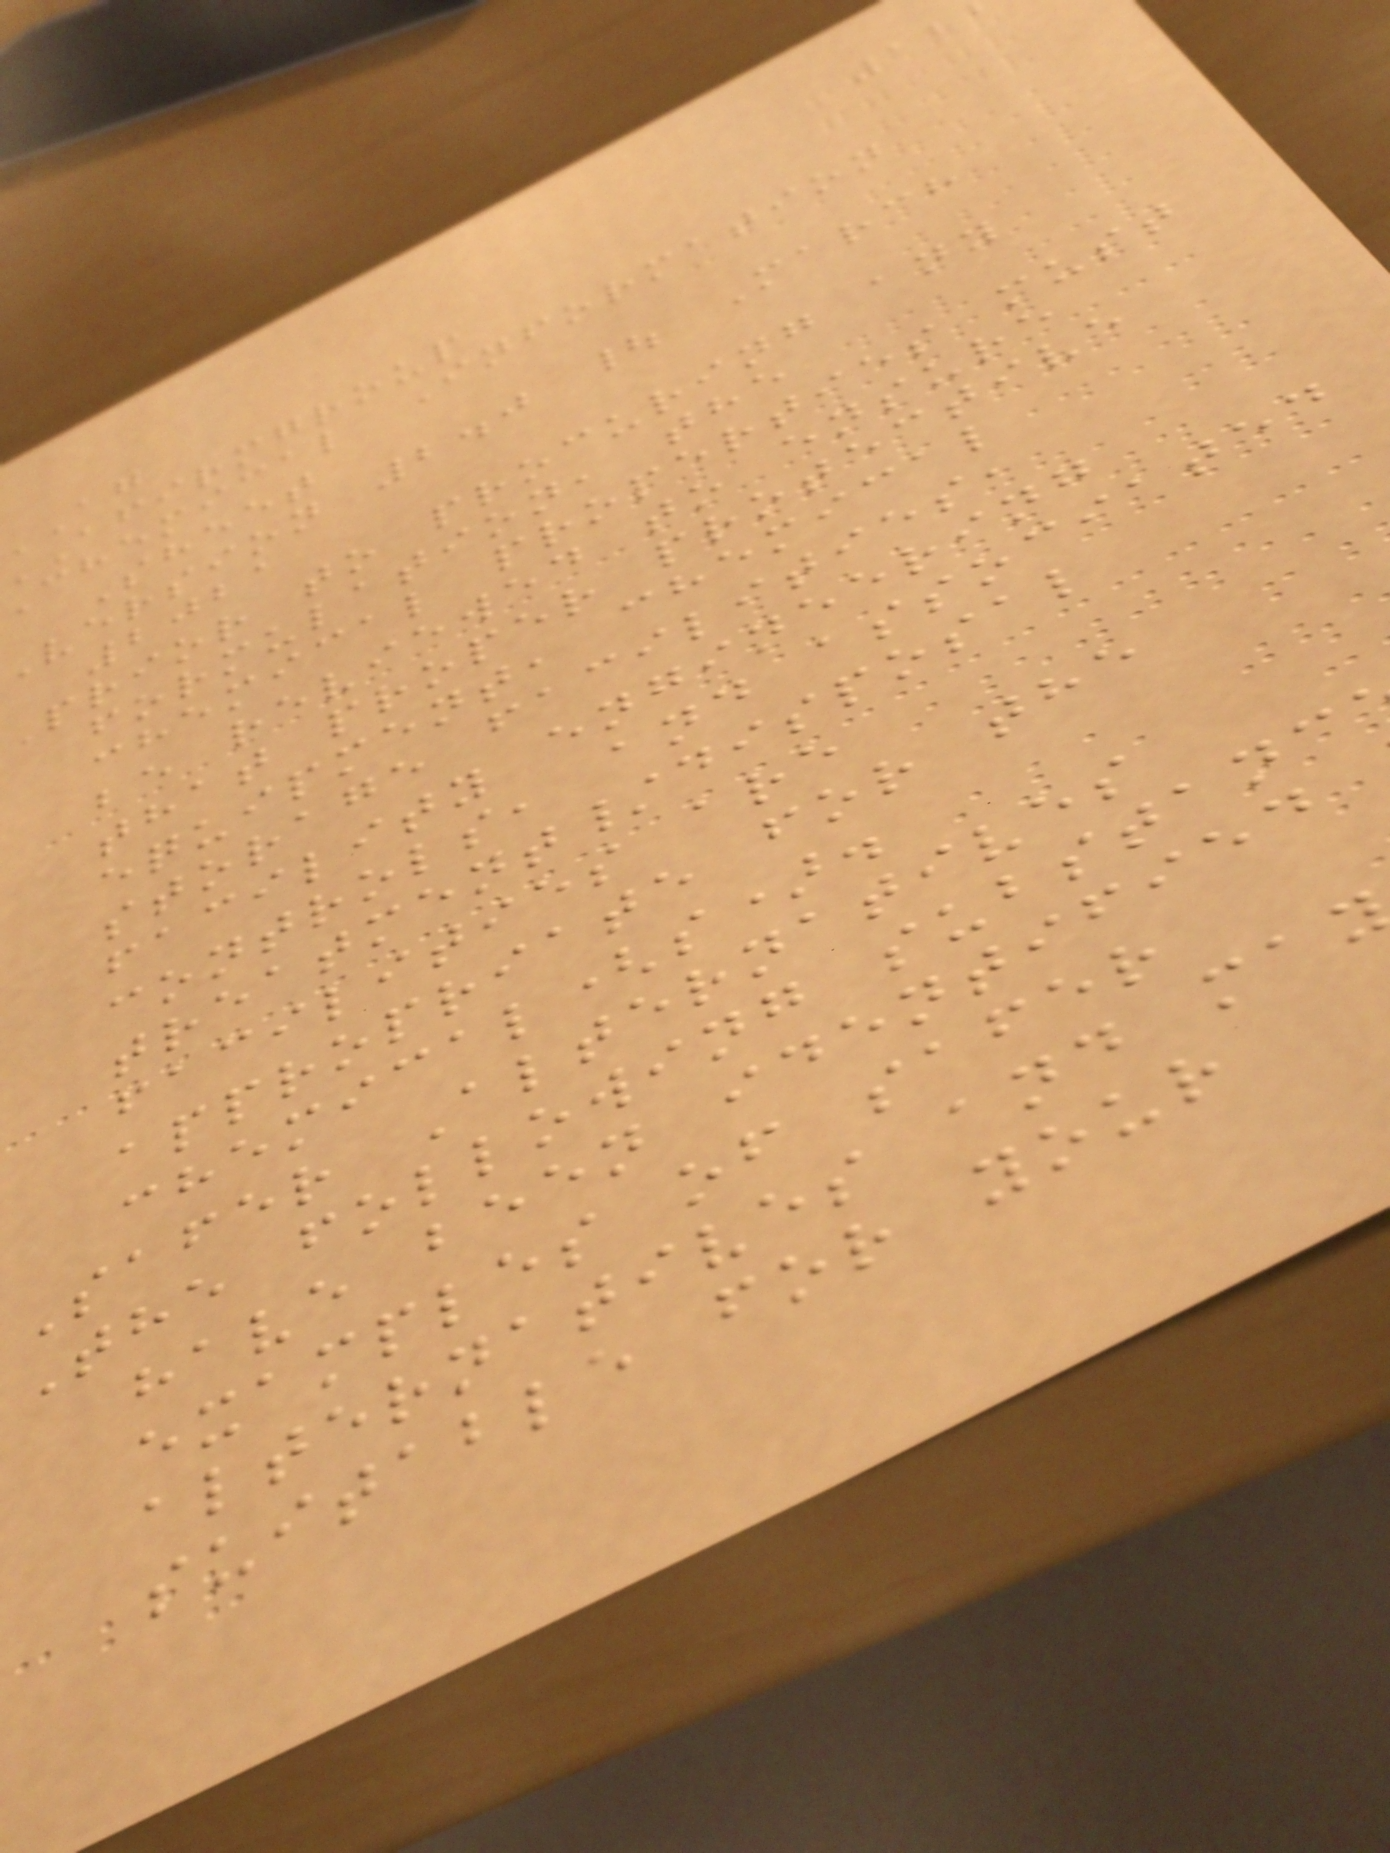afirmgroup
chemical Information
Sheet
Version 2.0 | March
2021
Prior to procuring any
formulation, the
chemical properties must
be reviewed to ensure
that proper protective
equipment, chemical
storage facilities,
facility engineering
controls, and associated
treatment/disposal
facilities are
appropriate for the
chemical(s).
Safer Alternatives
The following substanc
have been identified
examples of safer
alternatives and ma
suitable for your
